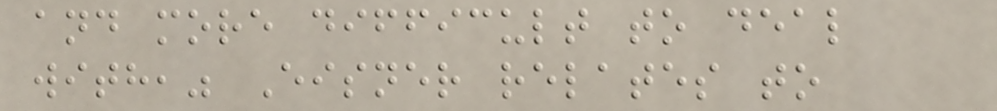and more difficult to deal
with," Eisner relates to
